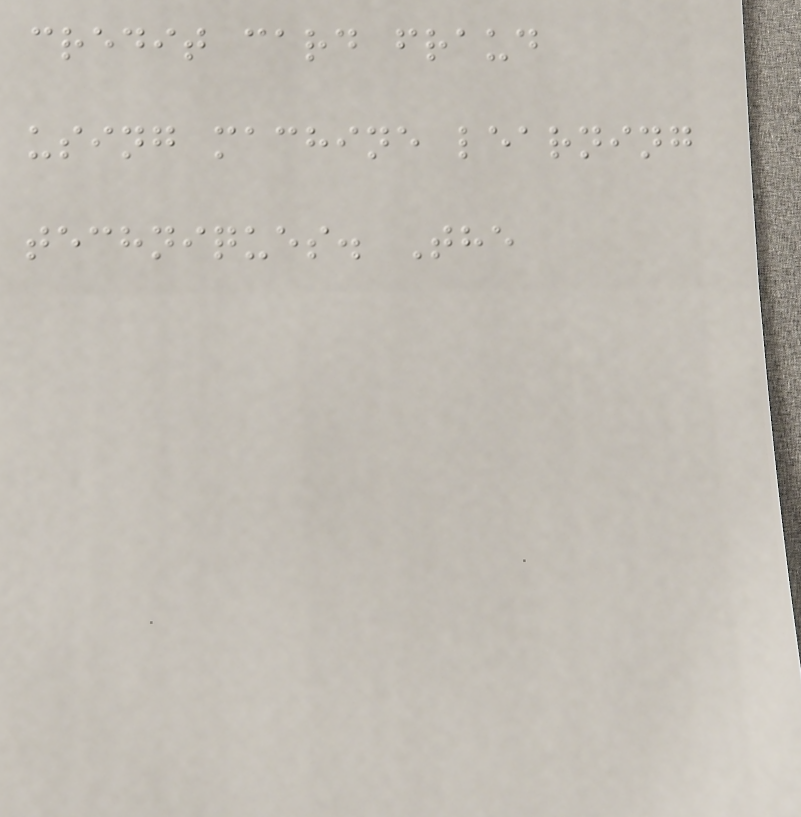credit card fraud
using machine learning
techniques. The
